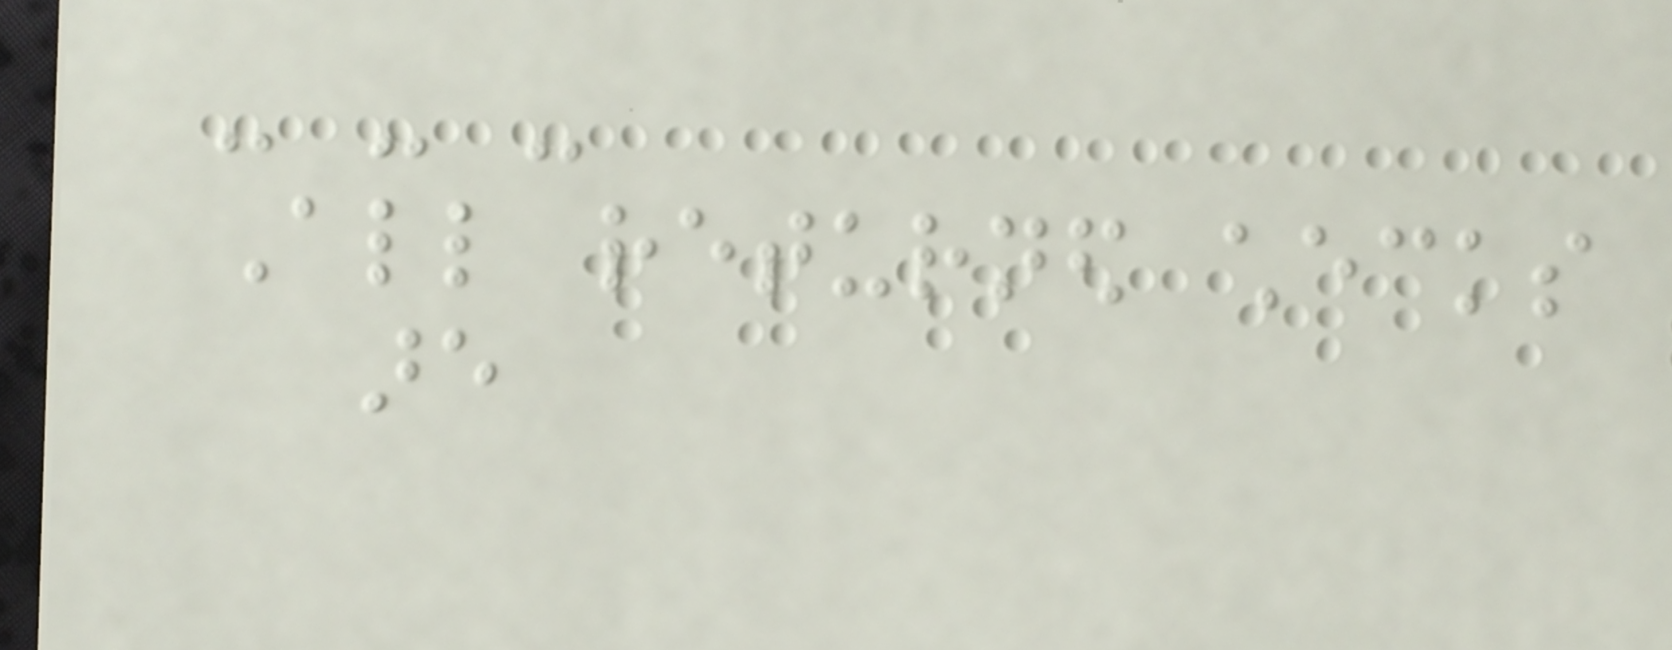- - -
All returned checks
are
